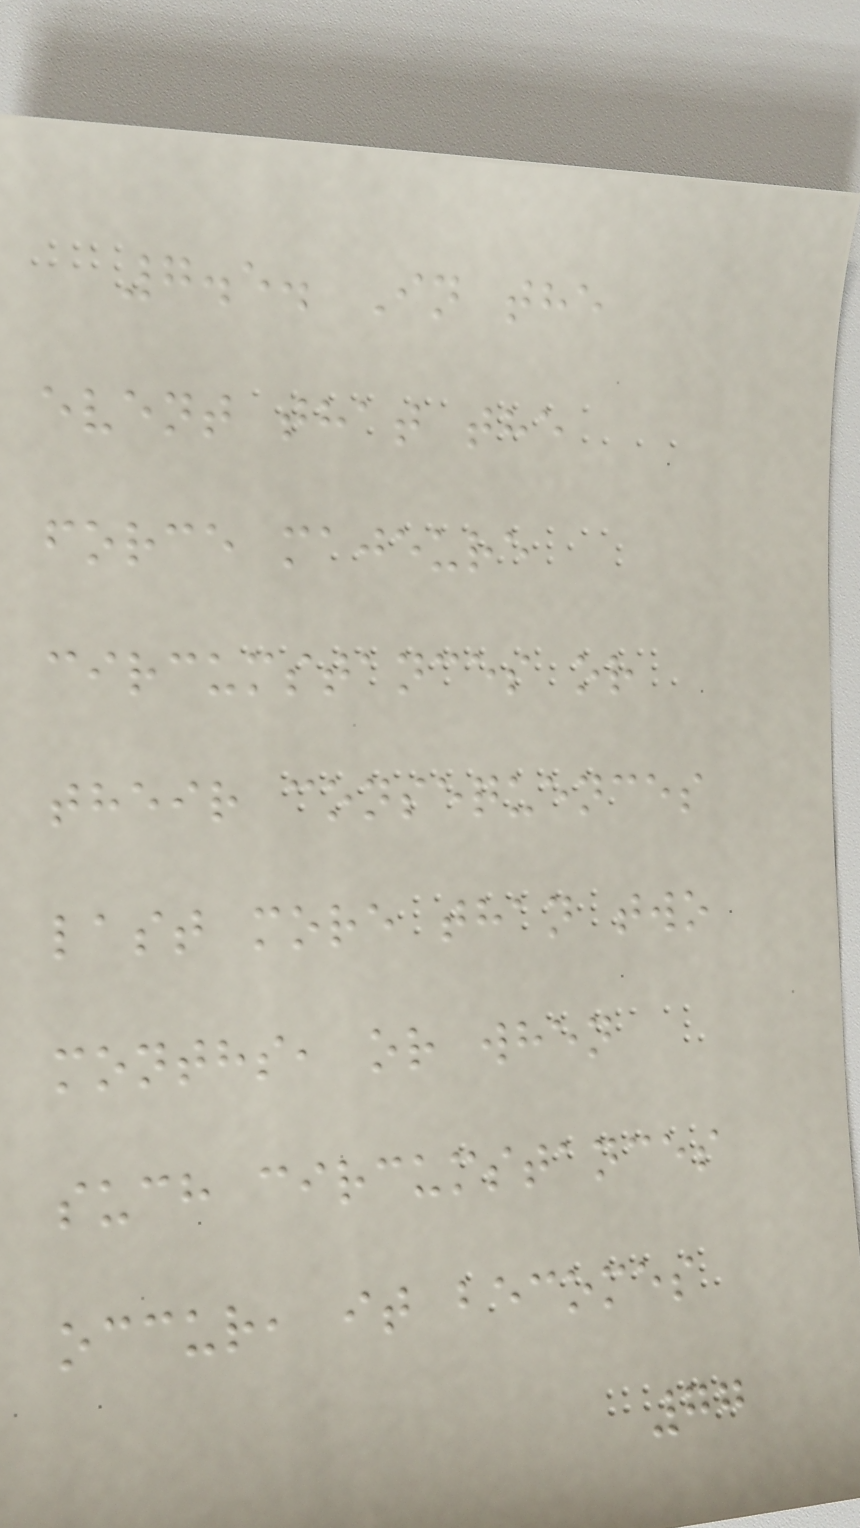7.5. In the
event that the
force majeure
circumstances or
their consequences
last more than two
months, or when
such circumstances
occur, it becomes
77
